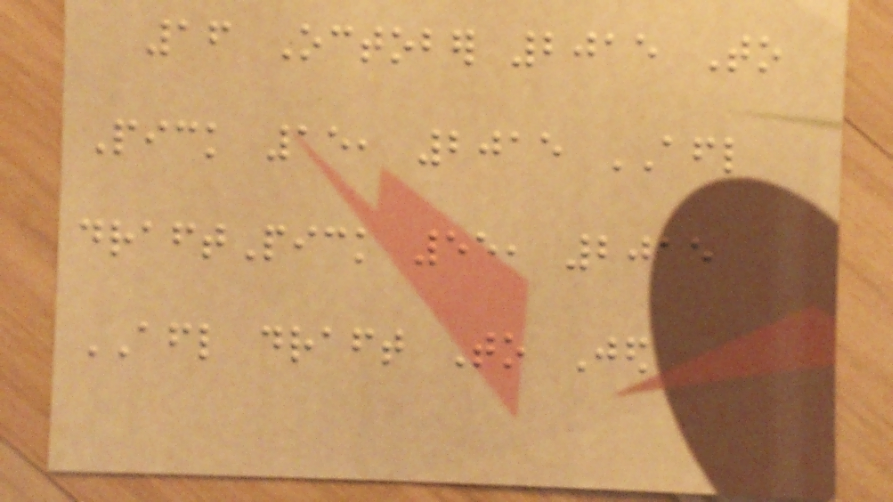16 October 2015 To
Pick 15, 2015 AFL
draftPick 55, 2015
AFL draft To Jed
